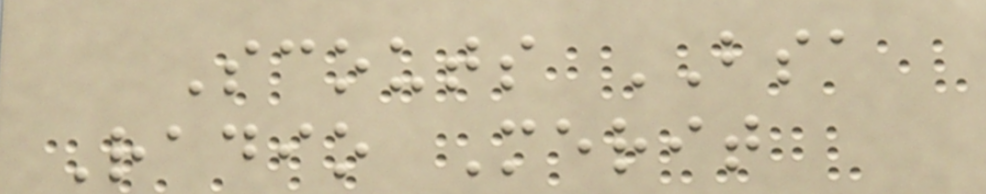Scouts BSA
Radio Merit
